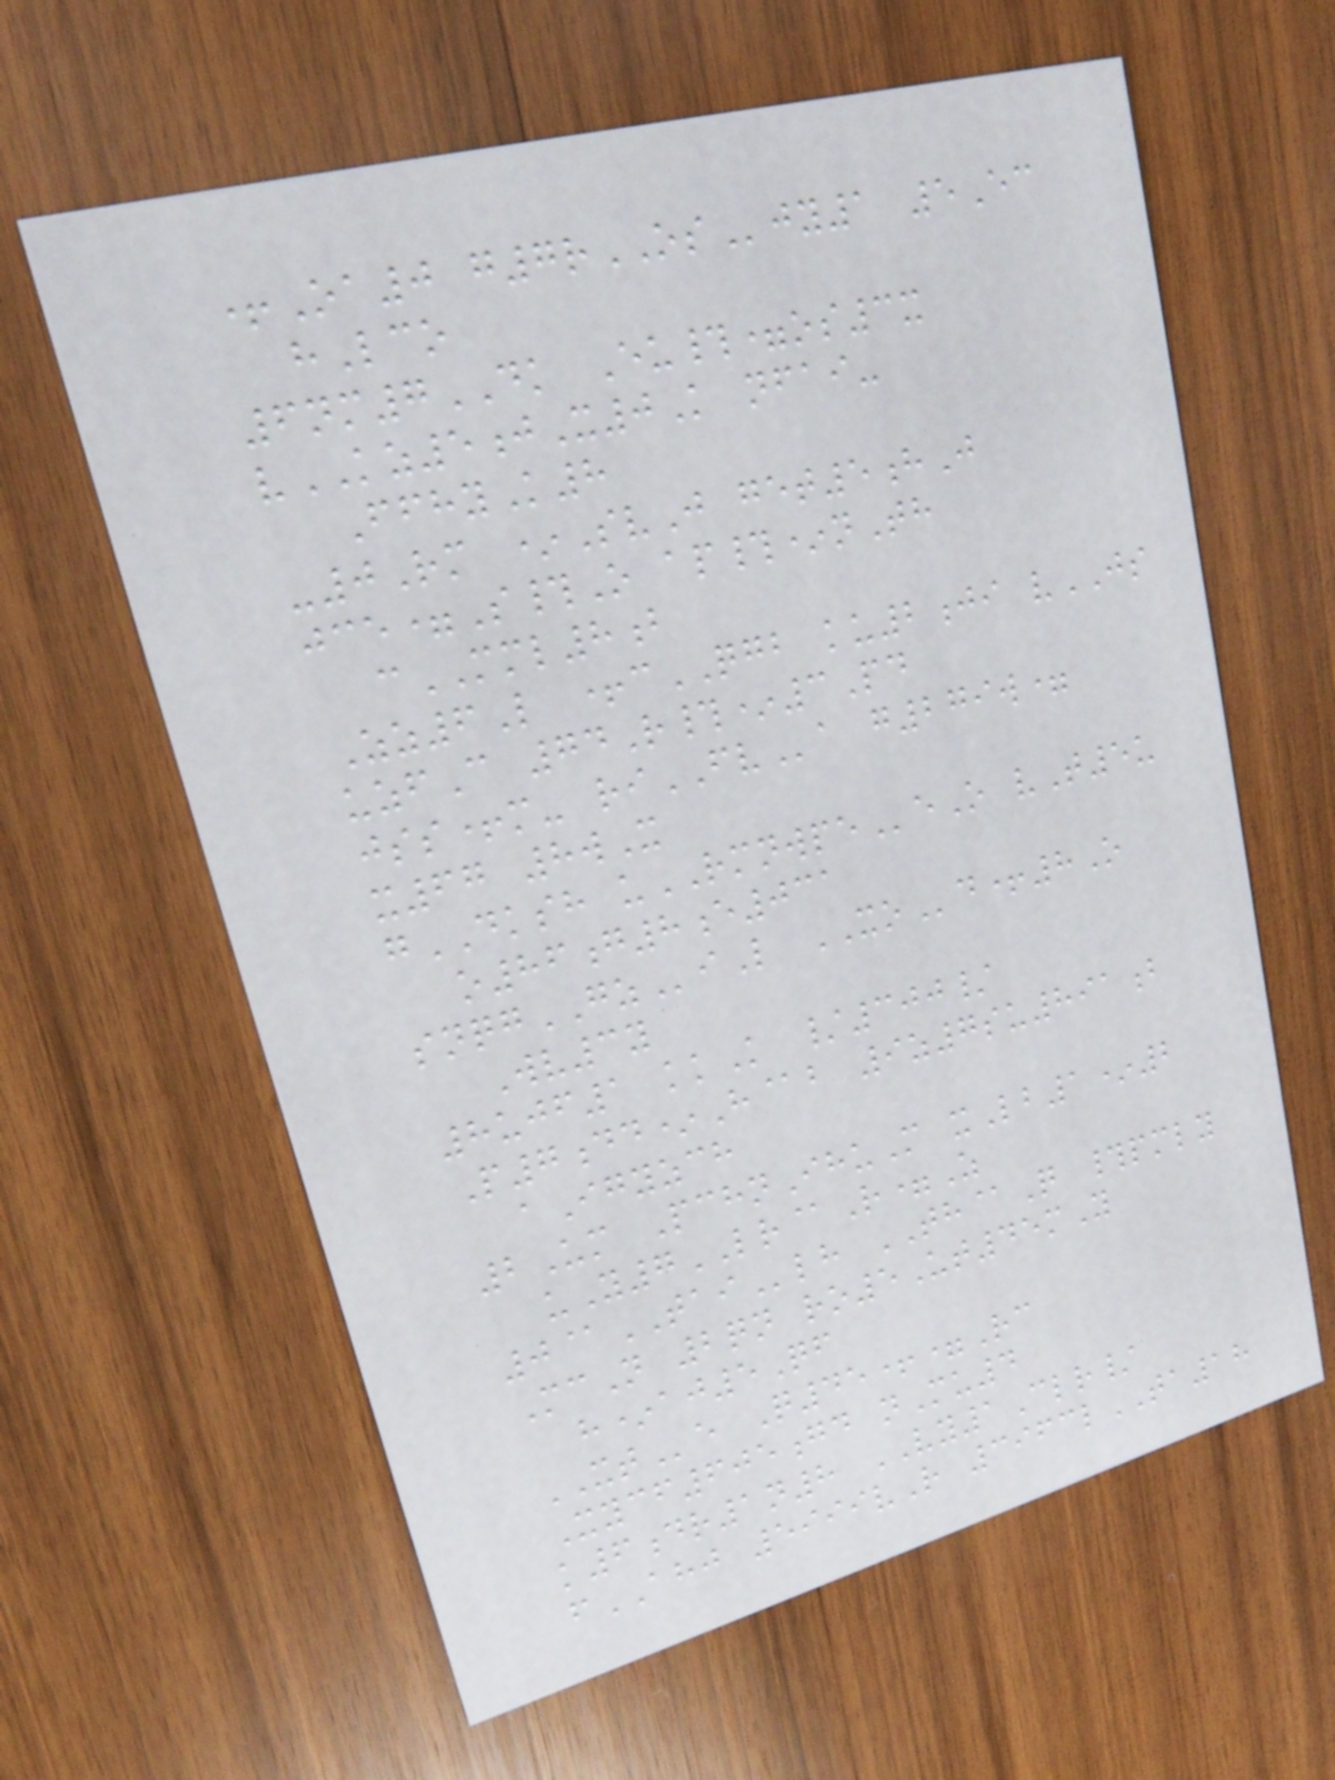+Oa0 g7rOSjy1 5Ec
hLco
6nm7DK Eu#=os3x
vKZ5jX0K nfai-
FfhyK8
-0Rm *SvJ get5hJ
jce=S#O ap#*nTh
cMML8b
Zz6L +cQGB ku2ji vJS
uzfC 74R#*3Pd
jss+m- riFVa g279w=
x67 8wX
gDKSH uRMNWPEeO vT5u
o86g8e031
snqgGZiL XOd+8O
Wv3y
8ujf1 kkK /300/
P7dd*H@b 9z7su891b
aIgyzch
2Um PchnIhuM xLb1*2
uY7LR@R=Z
0@TAIlh TH@Q #pmly
McN 2qn ro5Ut45mY
h*aj5Qf
XTe Q45+=Rc
Xycf605gd nMu4
k6dr1n8 VY1Clr/
fAHJ 5999vR 3963lTA18
